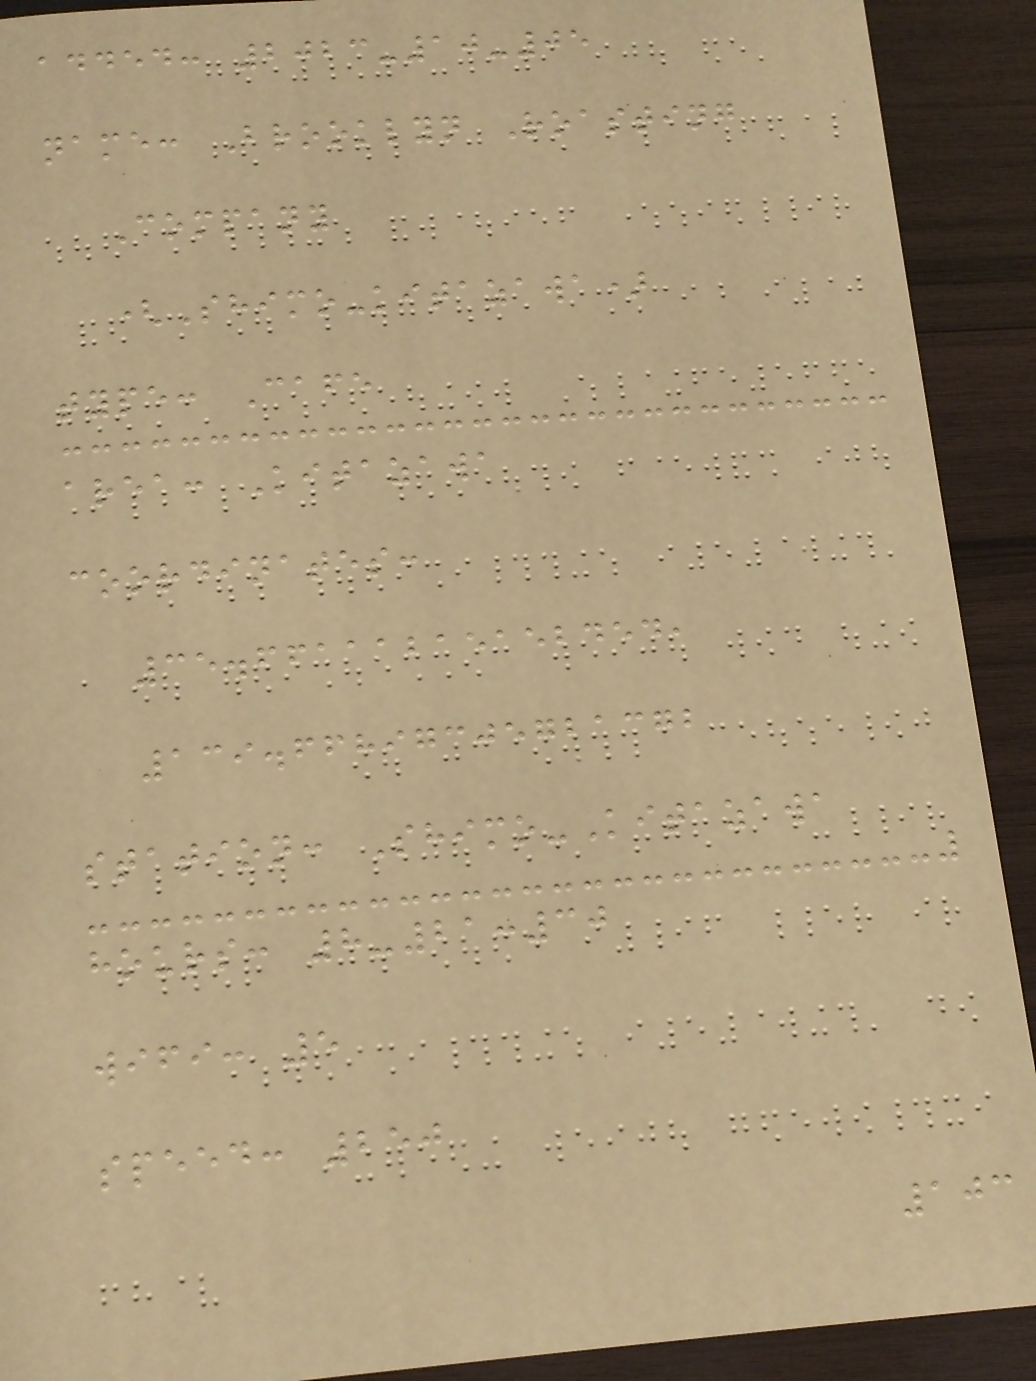added: 2023-10-05
name: Brooklyn Roasting
Company
(Shimo-kitazawa)
type: Cafe
area: Kitazawa
coordinates:
35.66111215152454,
139.66897305721372
station: Shimo-Kitazawa
hours: 8-21:30
wifi: 5
speed: 250
103
